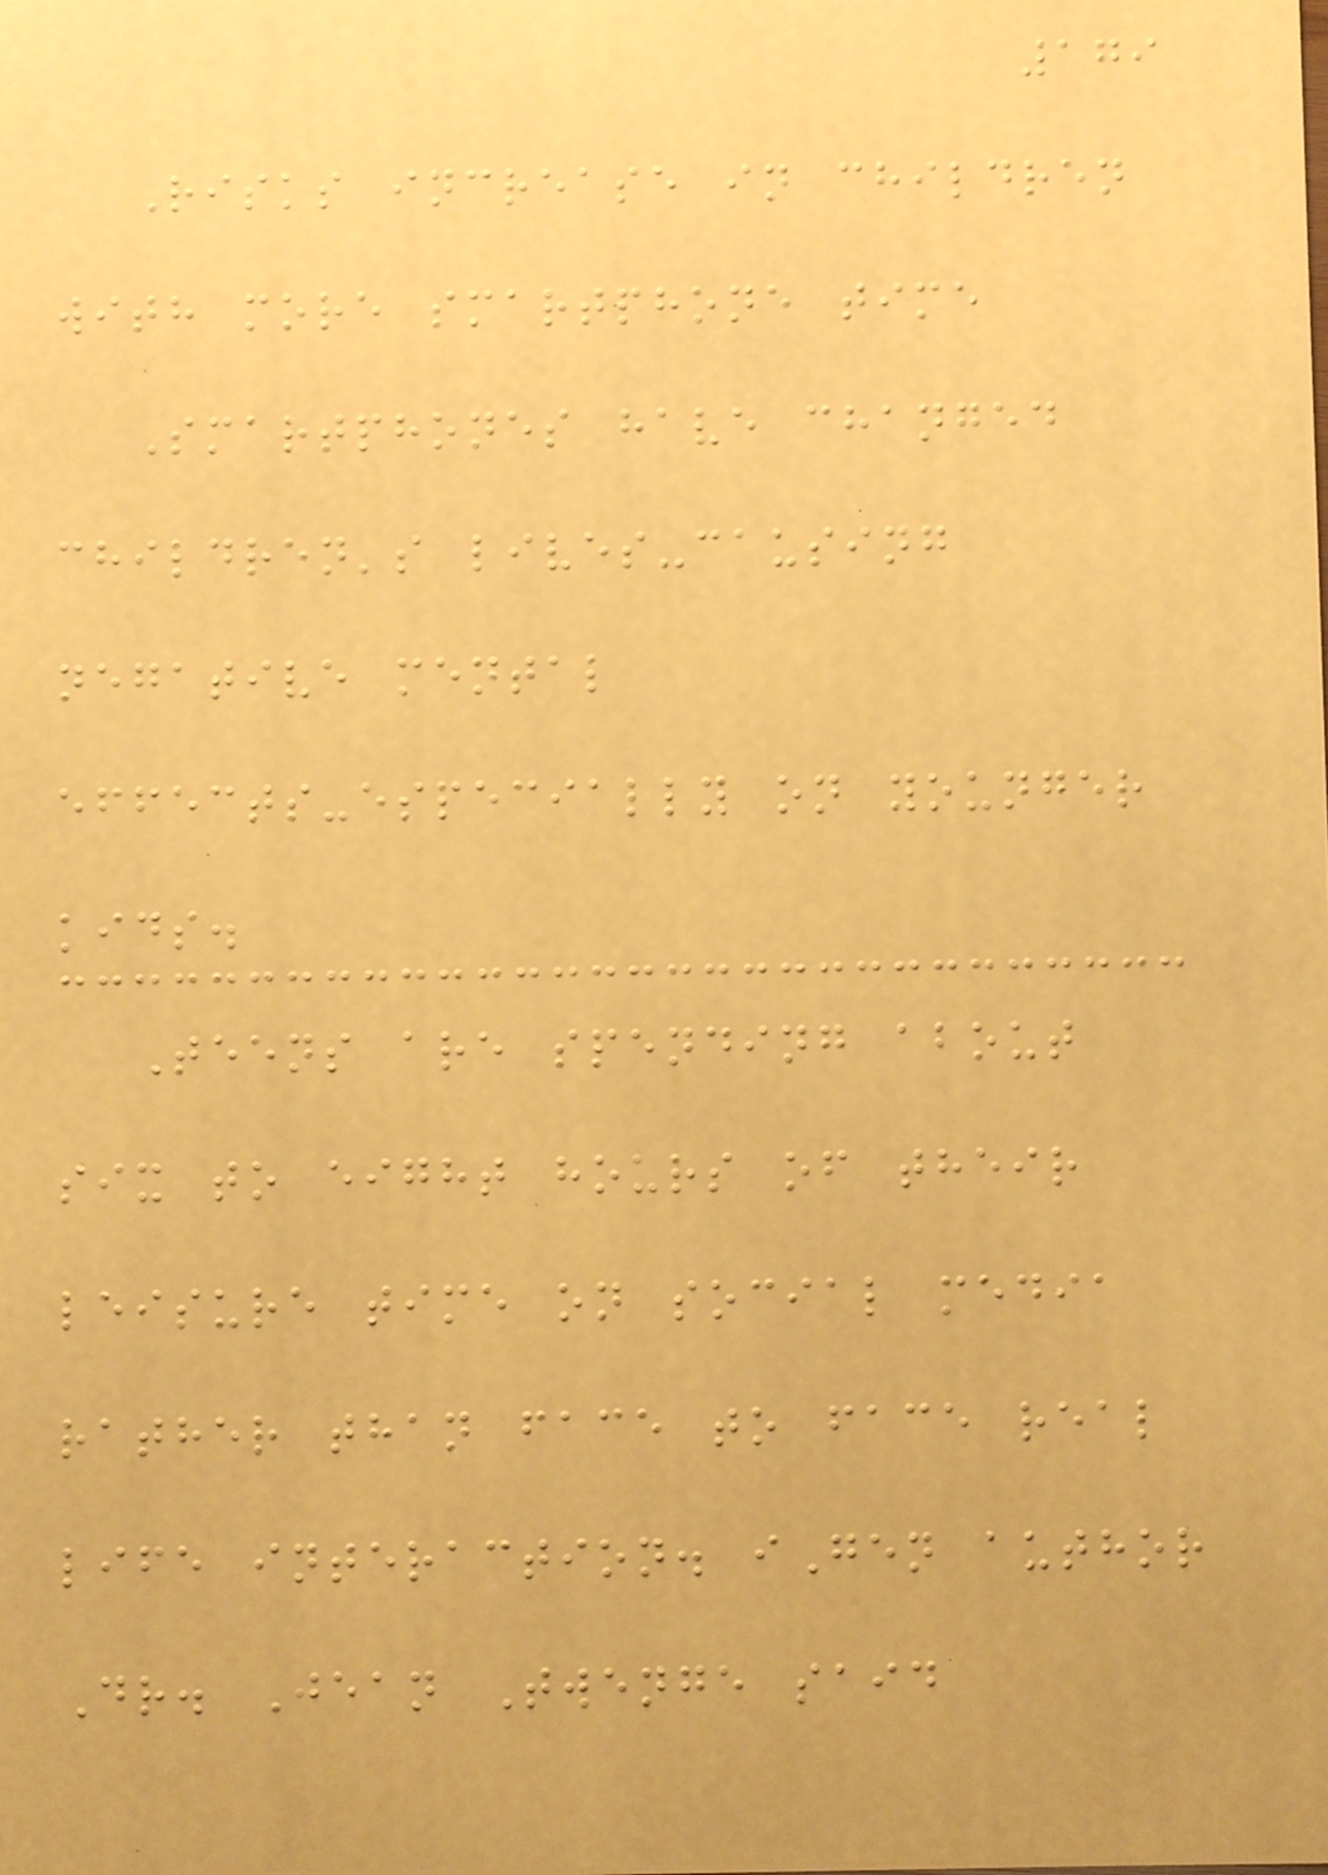179
Risks increase in children
with more smartphone time
Smartphones have changed
children's lives-causing
negative mental
effects-especially on younger
kids.
Teens are spending about
six to eight hours of their
leisure time on social media
rather than face to face real
life interaction. iGen author
Dr. Jean Twenge said
